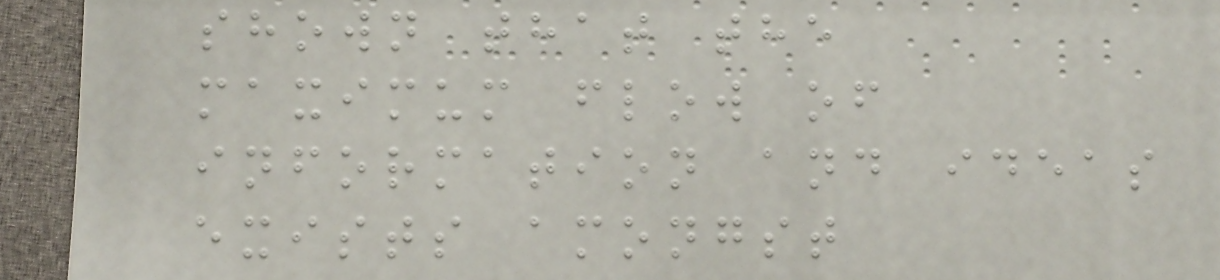shown that the
maximum flow of
information and ideas
exists amongst
